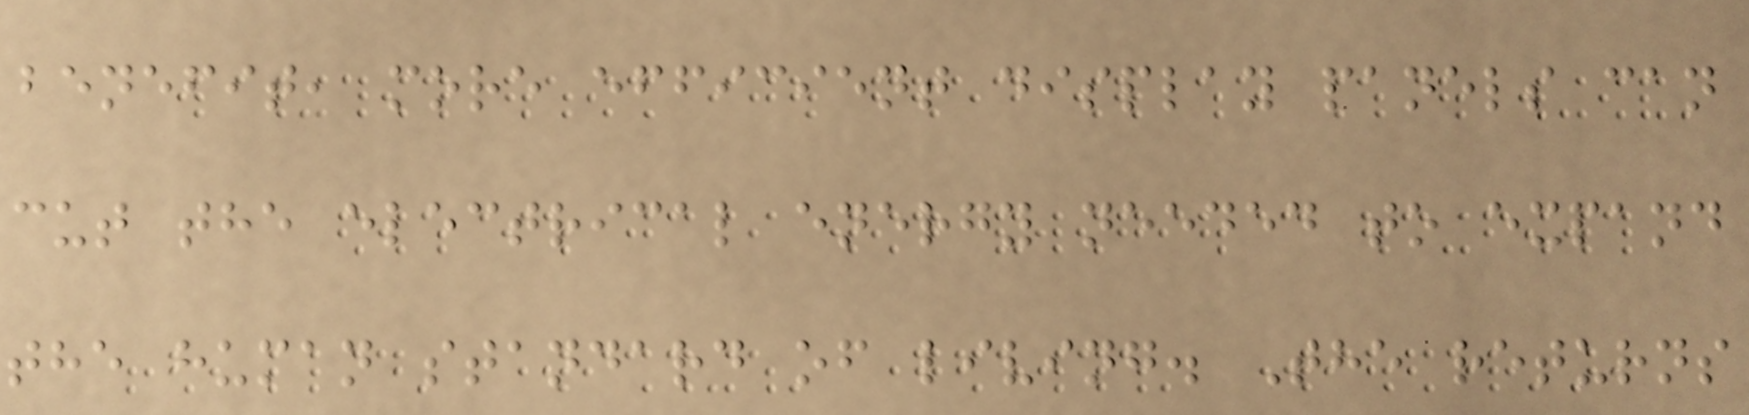benefit, more efficient display panels can
cut the electrical energy needed to expand
the human standard of living. The returns
